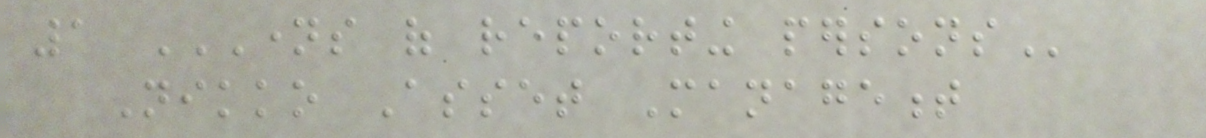1 NAMES OF REPORTING PERSONS
Nikko Asset Management
